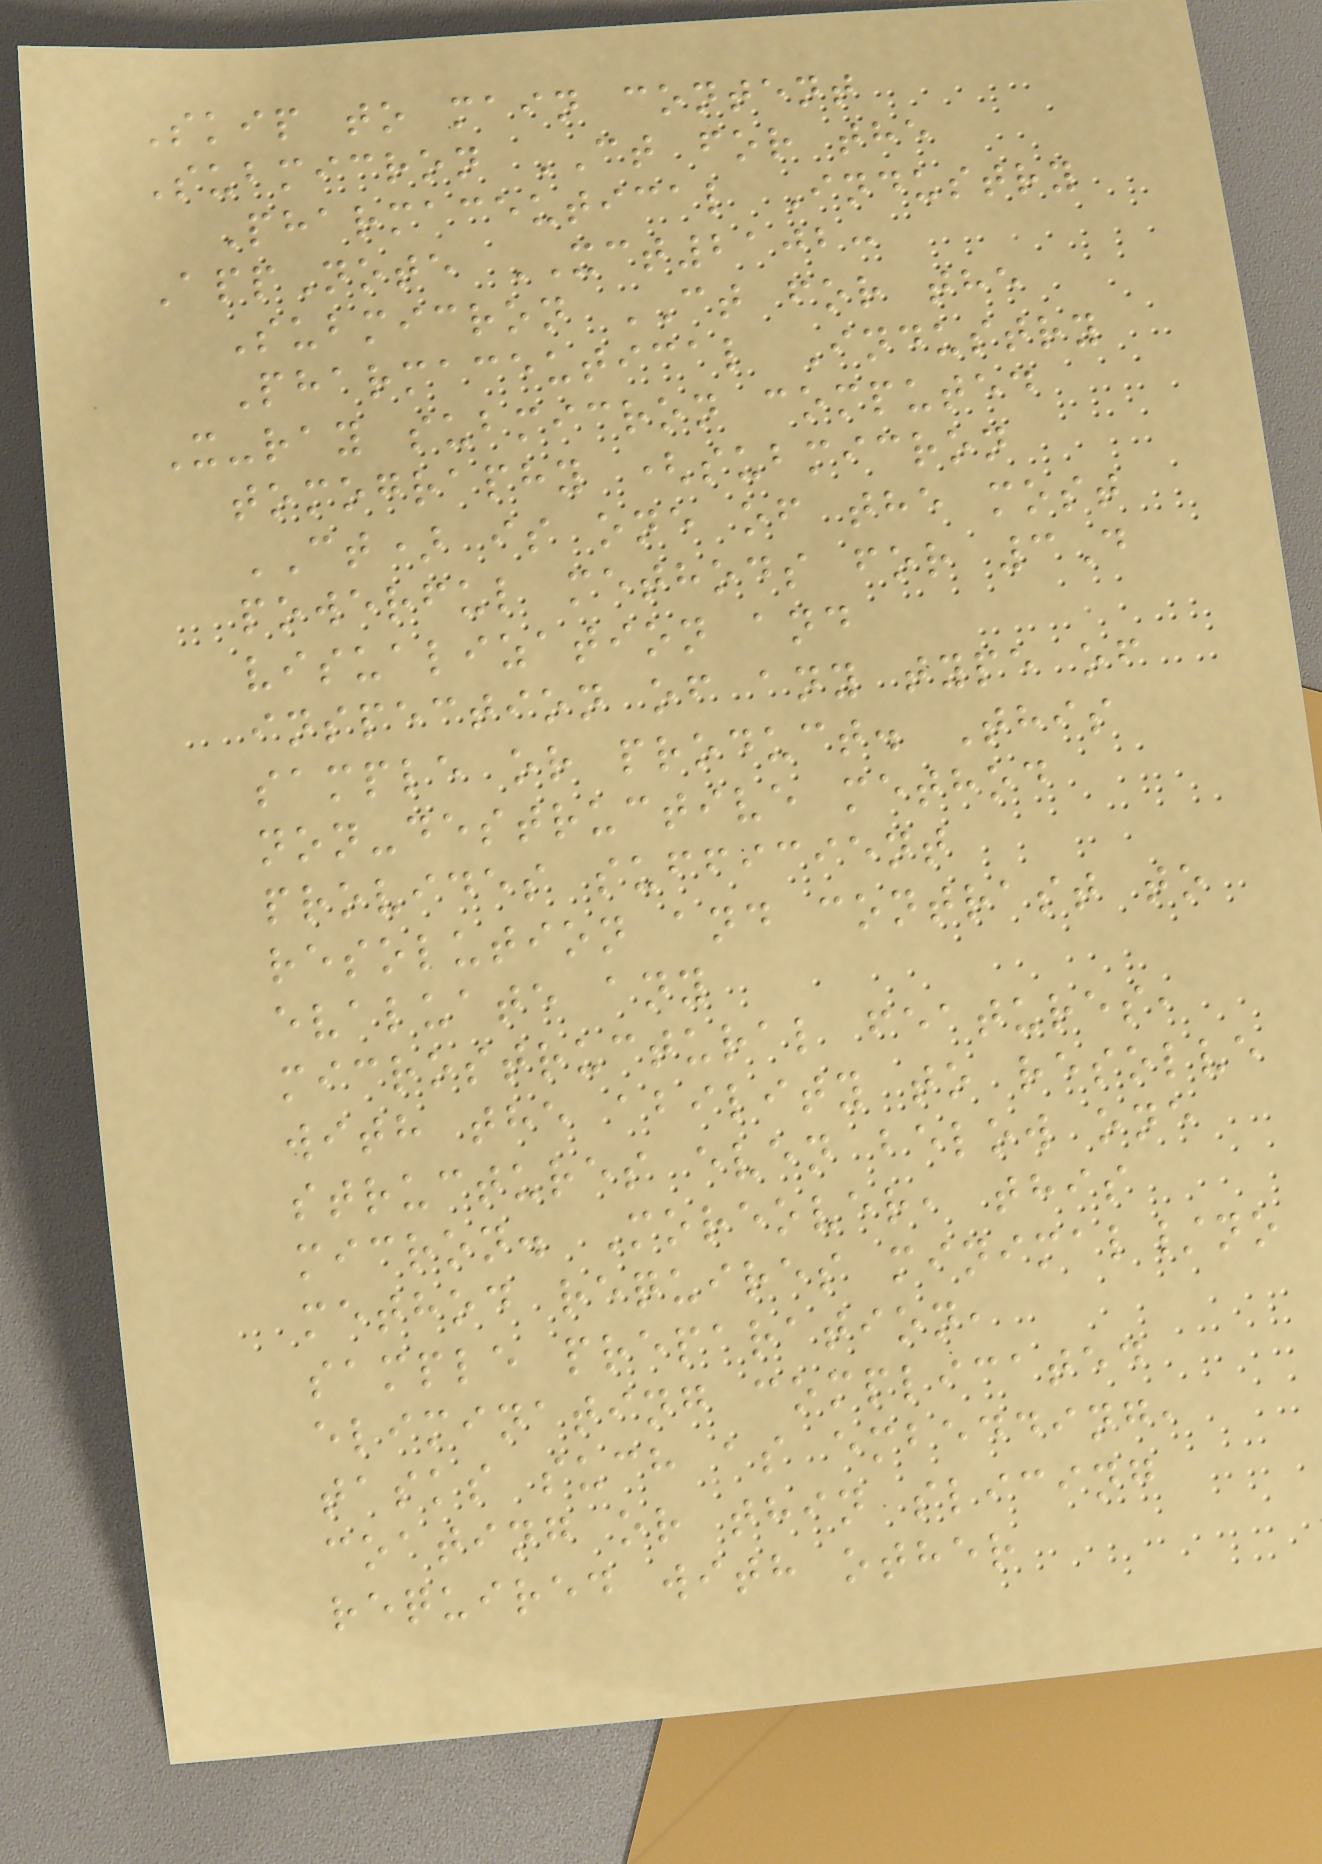Skip to main content
Submicron CT for the
Pharmaceutical Industry
AppNote XCT2102:
Submicron CT for the
Pharmaceutical Industry
X-ray submicron computed
tomography (submicron
CT) is one of the most
powerful methods for 3D
visualization and
inspection of any type of
sample or product. This
non-destructive method
provides sufficient
resolution and contrast to
evaluate any
microstructural features,
with the ability to resolve
structures even below one
micron. Moreover, this
method requires minimal/no
sample preparation,
eliminating complicated
tasks such as embedding,
coating or thin slicing
required with other
